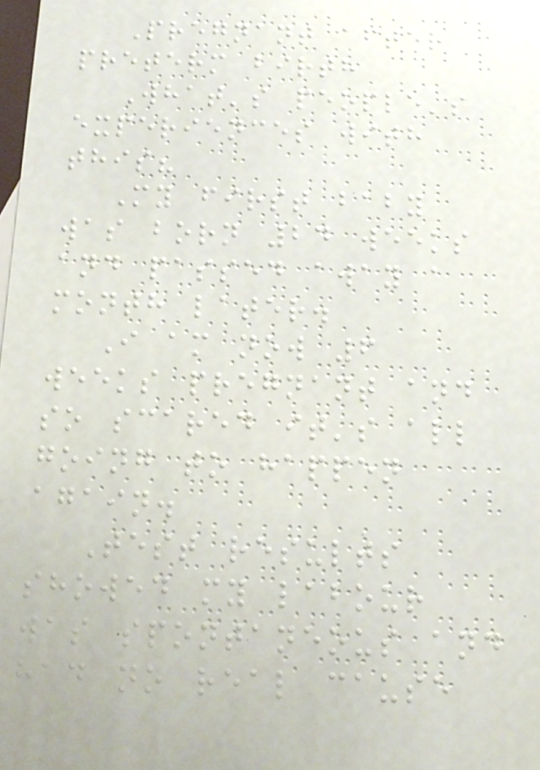Pregnant after
preterm birth
What's people's
experiences with
this?
My first baby
was born 24 weeks
and passed away a
month later.
I am now 6
weeks pregnant and
so scared it's all
going to happen
again.
Test results
showed my labour
was spontaneous and
had no real cause
